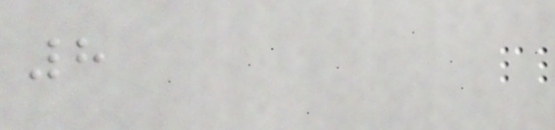8
